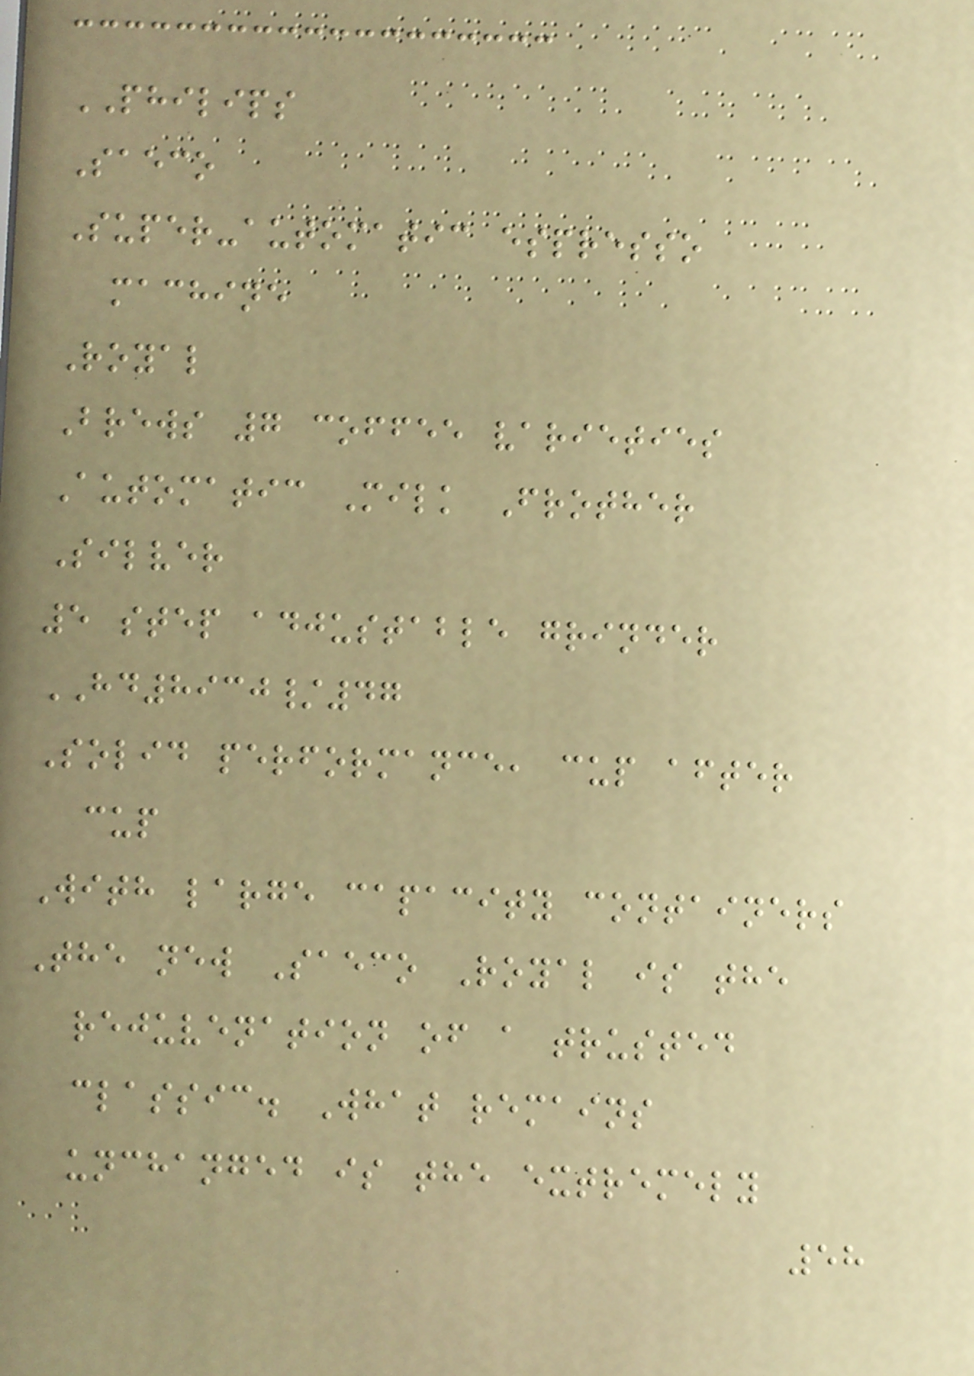PHILIPS
Saeco
Super-automatic espresso
machine
Royal
Brews 7 coffee varieties
Automatic Milk Frother
Silver
5 step adjustable grinder
HD8930/47
Solid performance, cup after
cup
With large capacity containers
The new Saeco Royal is the
rejuvenation of a trusted
classic. What remains
unchanged is the extremely
58
